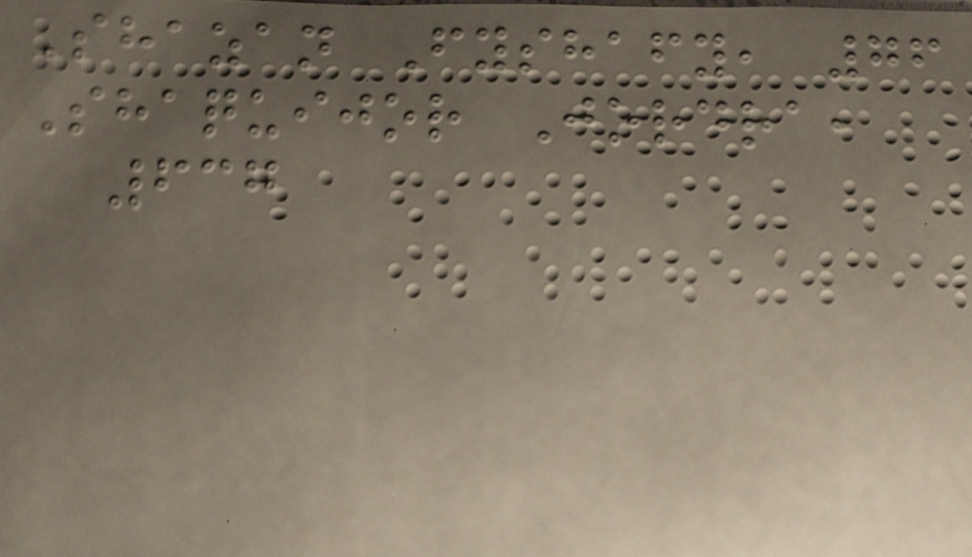Shazan Fyshafy, 76
Shaquijor Jordra,
637
